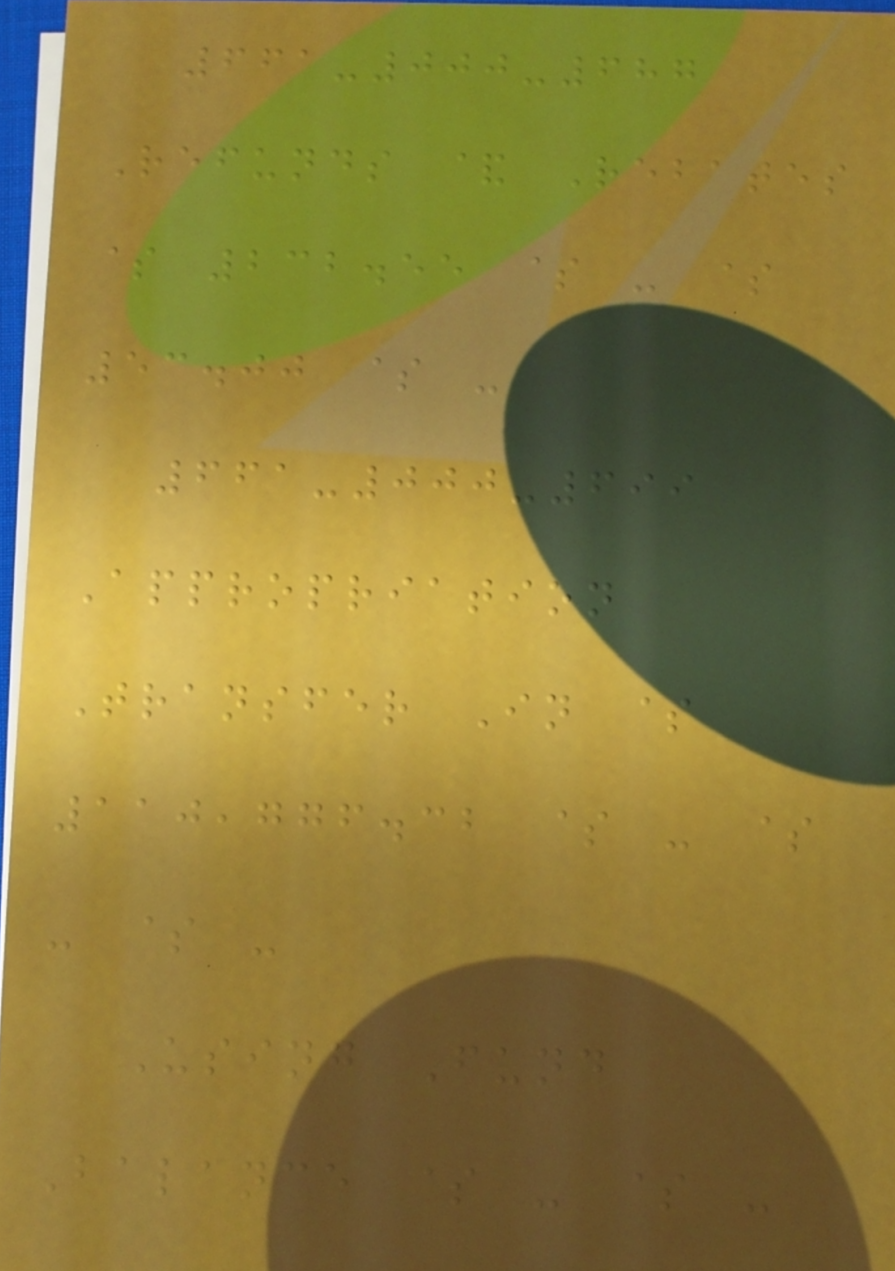661-000-687
Refunds & Rebates
$ 232.55 $ - $
53.00 $ -
661-000-699
Appropriation
Transfer In $
110,776.32 $ - $
- $ -
Using Fund
Balance $ - $ -
